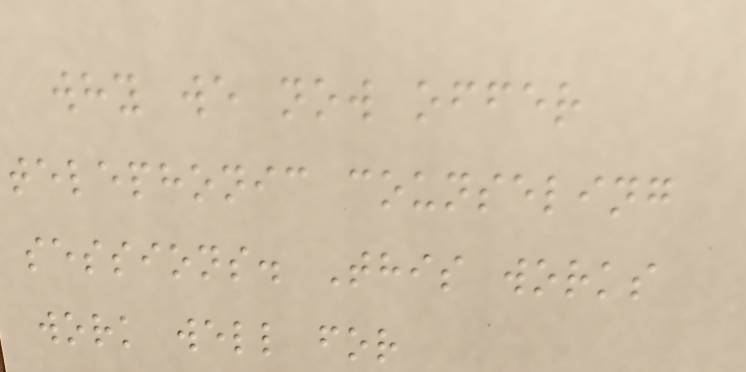why we now offer
telephonic counseling
sessions. This works
work well for
